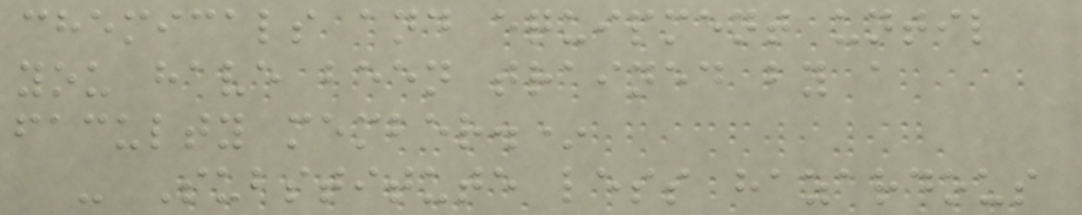chemicals and equipment until
you have been trained by a
faculty member.*
- Substitute less hazardous
